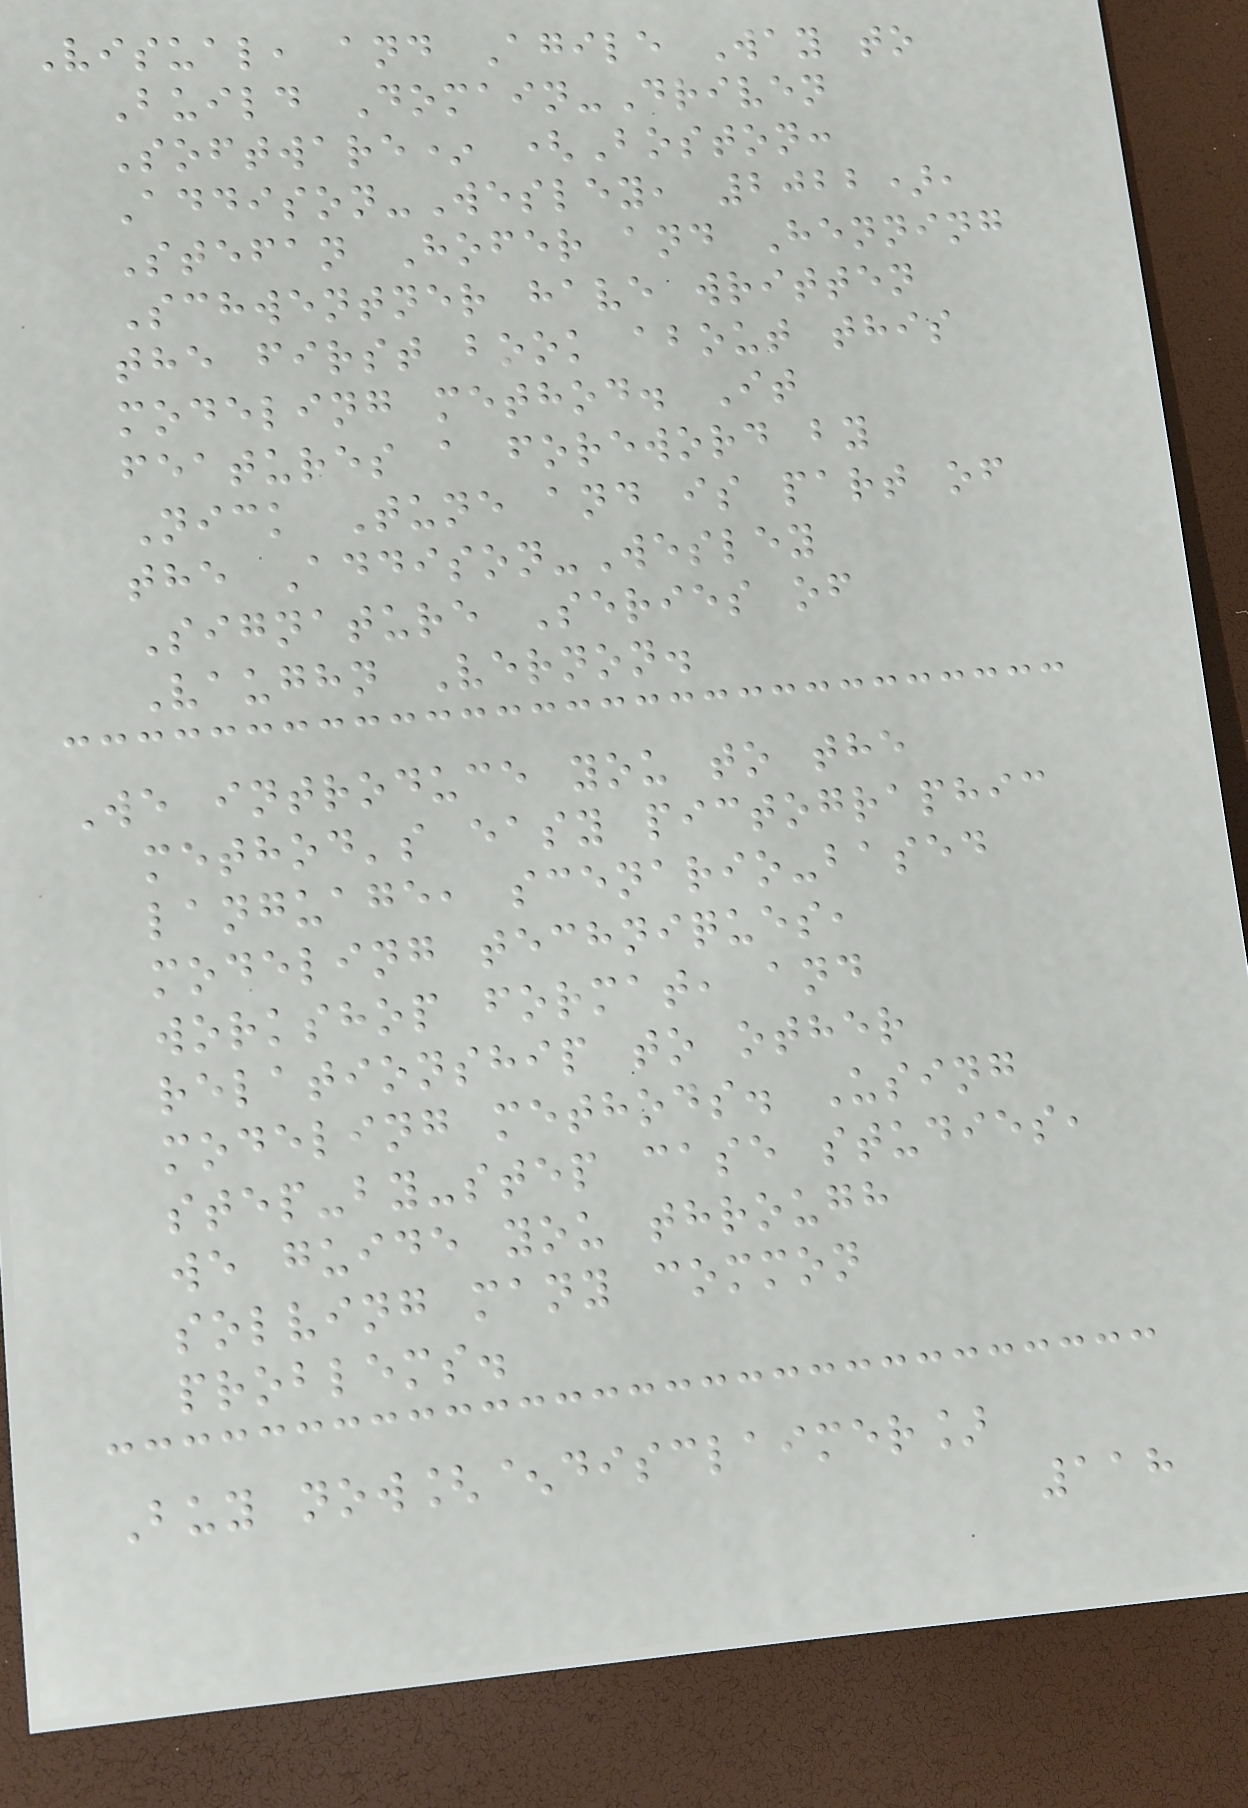Visual, and Agile Way to
Build Domain-Driven
Software* (Boston:
Addison-Wesley, 2022),
Stefan Hofer and Henning
Schwentner have written
the first book about this
modeling method. It
features a foreword by
Nick Tune and is part of
the Addison-Wesley
Signature Series of
Vaughn Vernon.
We introduce you to the
method's easy pictographic
language, scenario-based
modeling techniques,
workshop format, and
relationship to other
modeling methods. Using
step-by-step case studies,
we guide you through
solving many common
problems.
Buy now[^disclaimer]
118
